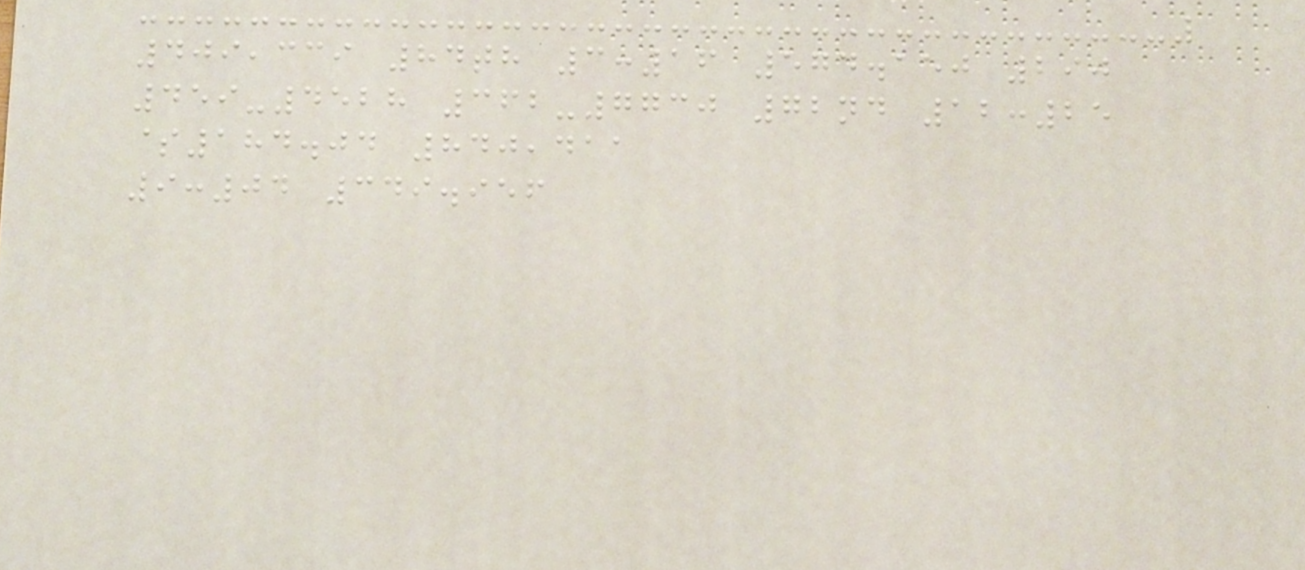409,339 84th 3:16 574.150 290
459-4528 362-7730 72nd 12:25
$184.04 840,411
9:04 349.956
